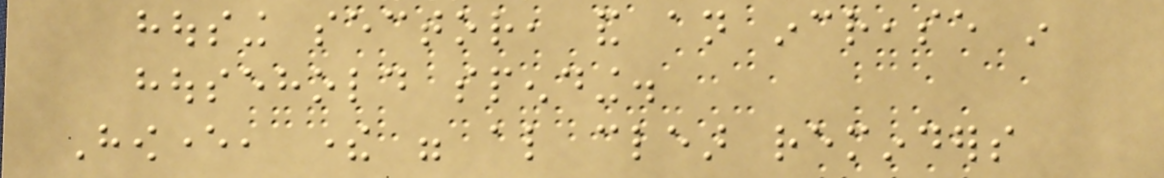housing sector, and an increase in
household spending.
However, there were also clear reminders
